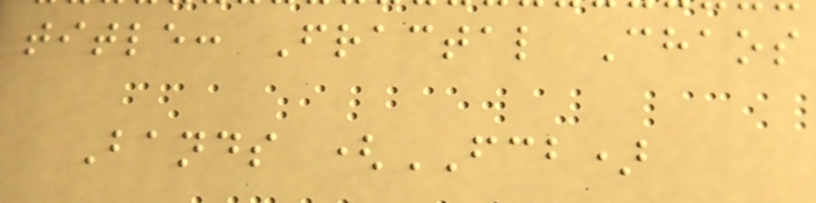title: Fractal Chaos
Bands (FCB)
